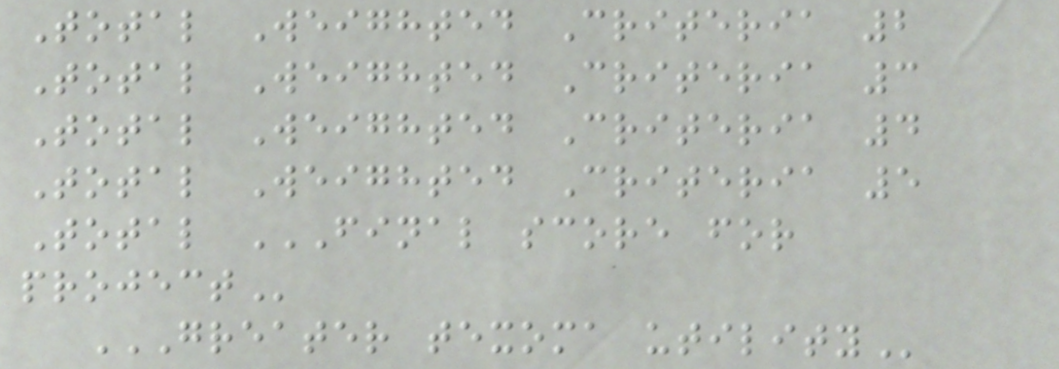Total Weighted Criteria 2
Total Weighted Criteria 3
Total Weighted Criteria 4
Total Weighted Criteria 5
Total FINAL SCORE FOR
PROJECT
GREATER TEXOMA UTILITY
